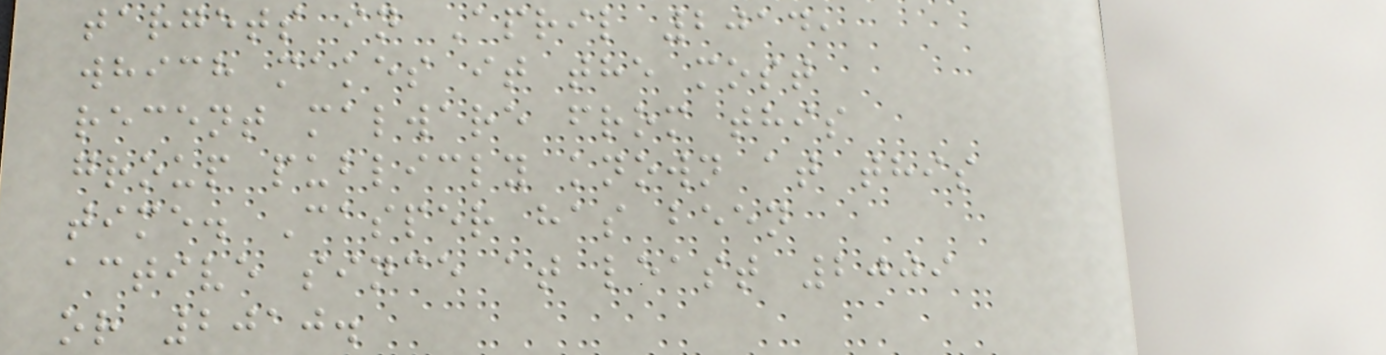targets in April 2014,
which makes it the most
recent malware from this
group publicly known at this
time. Casper has been
active since at least 2009
or 2010.
